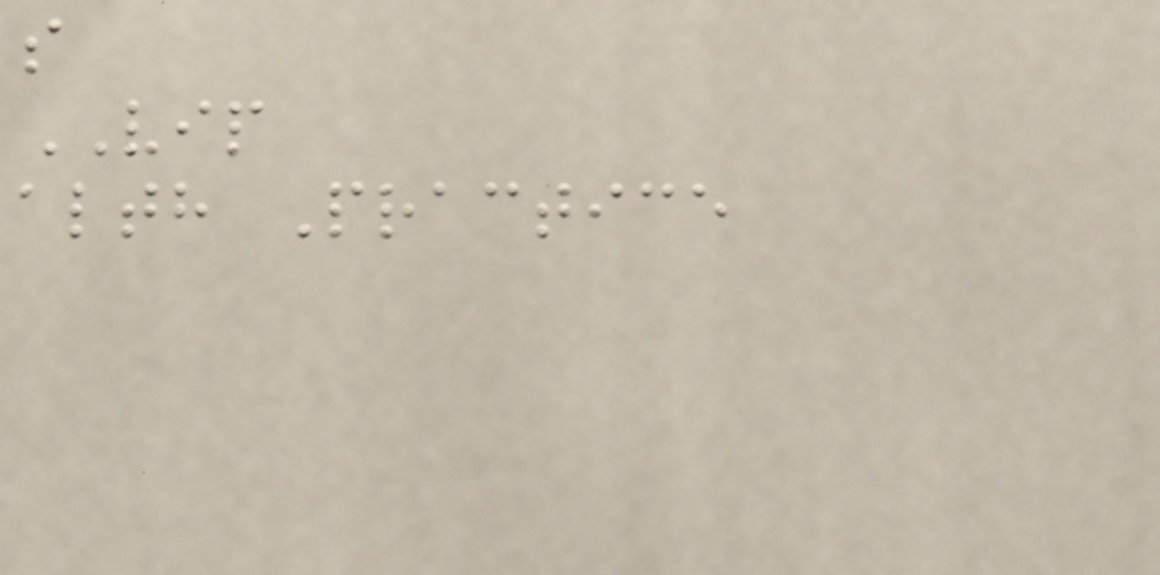s
VIP
alth Practice
